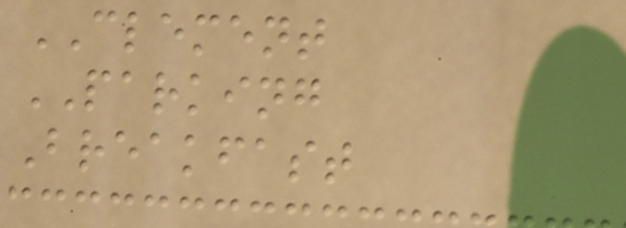CLEMENT
PARKING
Breakfast
